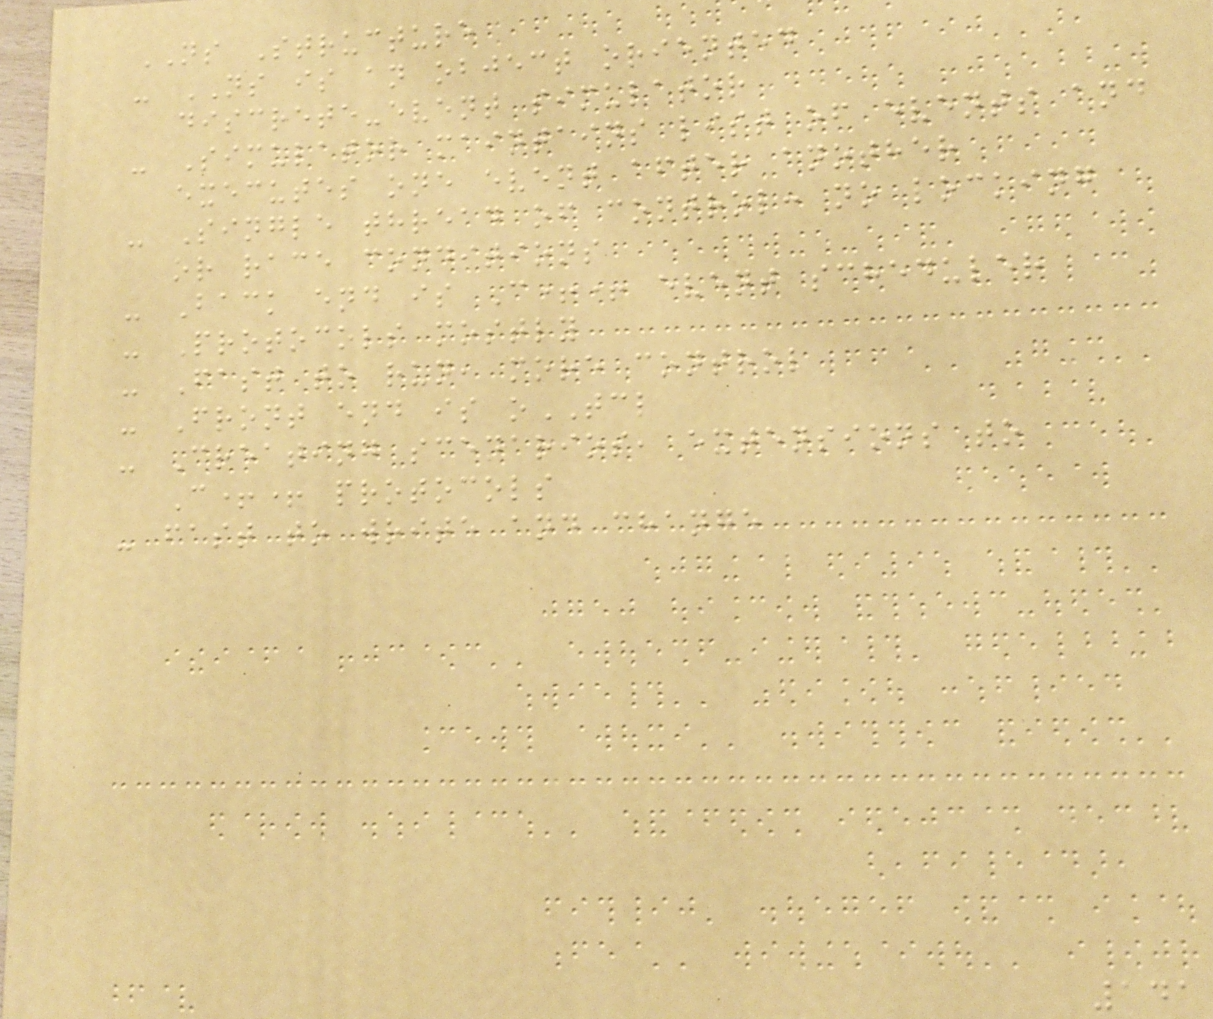NS Structure
- NS is an object oriented
discrete-event simulator
- Simulator maintains list of events and
executes one event after another
- Single thread of control: no locking
or race conditions
- Back end is C++ event scheduler
- Protocols mostly
- Fast to run, more control
- Front end is oTCL
- Creating scenarios, extensions to
C++ protocols
- fast to write and change
141
